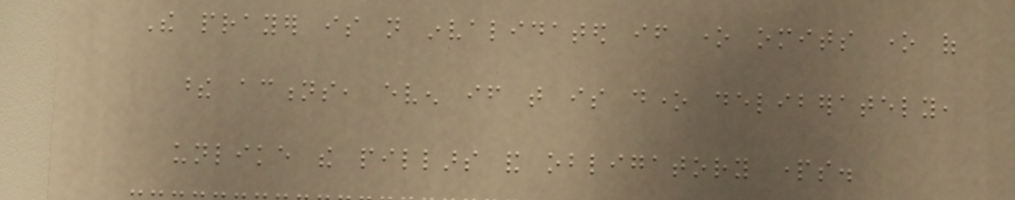The prayer is not invalidated if one omits one of
these actions, even if that is done deliberately,
unlike the pillars and obligatory parts.
